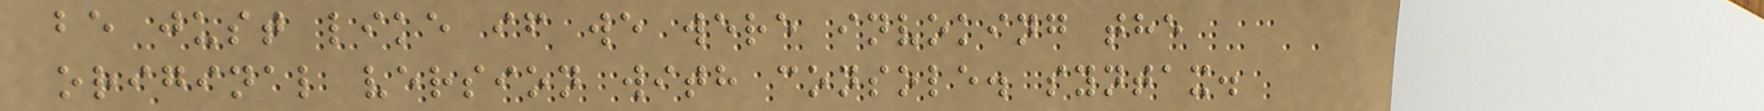be just like if we were invoking the
original version with console. syntax.
